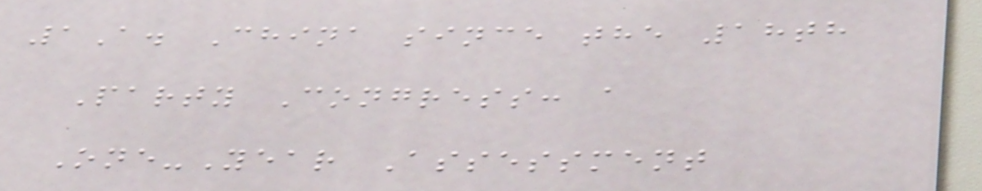1A. China since the 18th
Party Congress: a
One-Year Assessment
